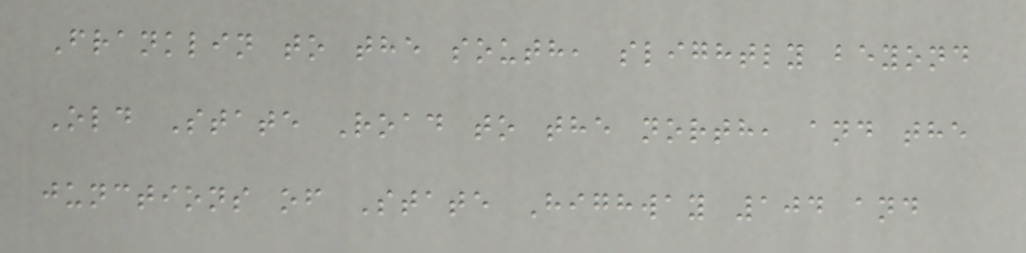Franklin to the south, slightly beyond
Old State Road to the north, and the
junctions of State Highway 104 and
